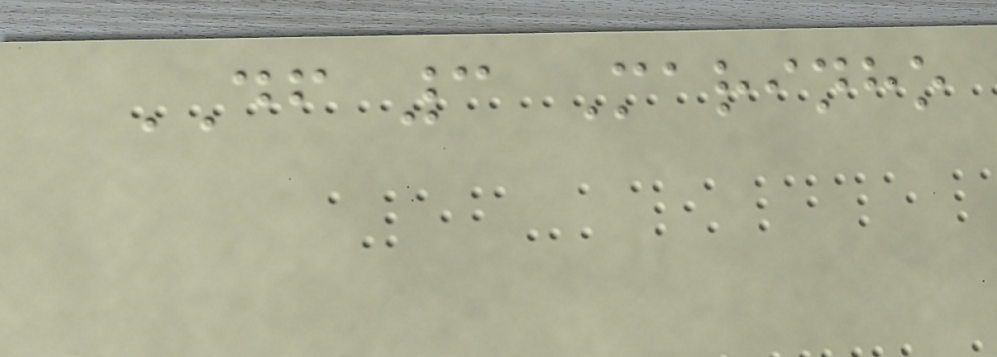DF 3 Marinho
